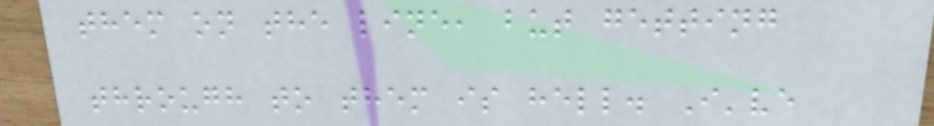them on the line, but getting
through to them is hell. I've
